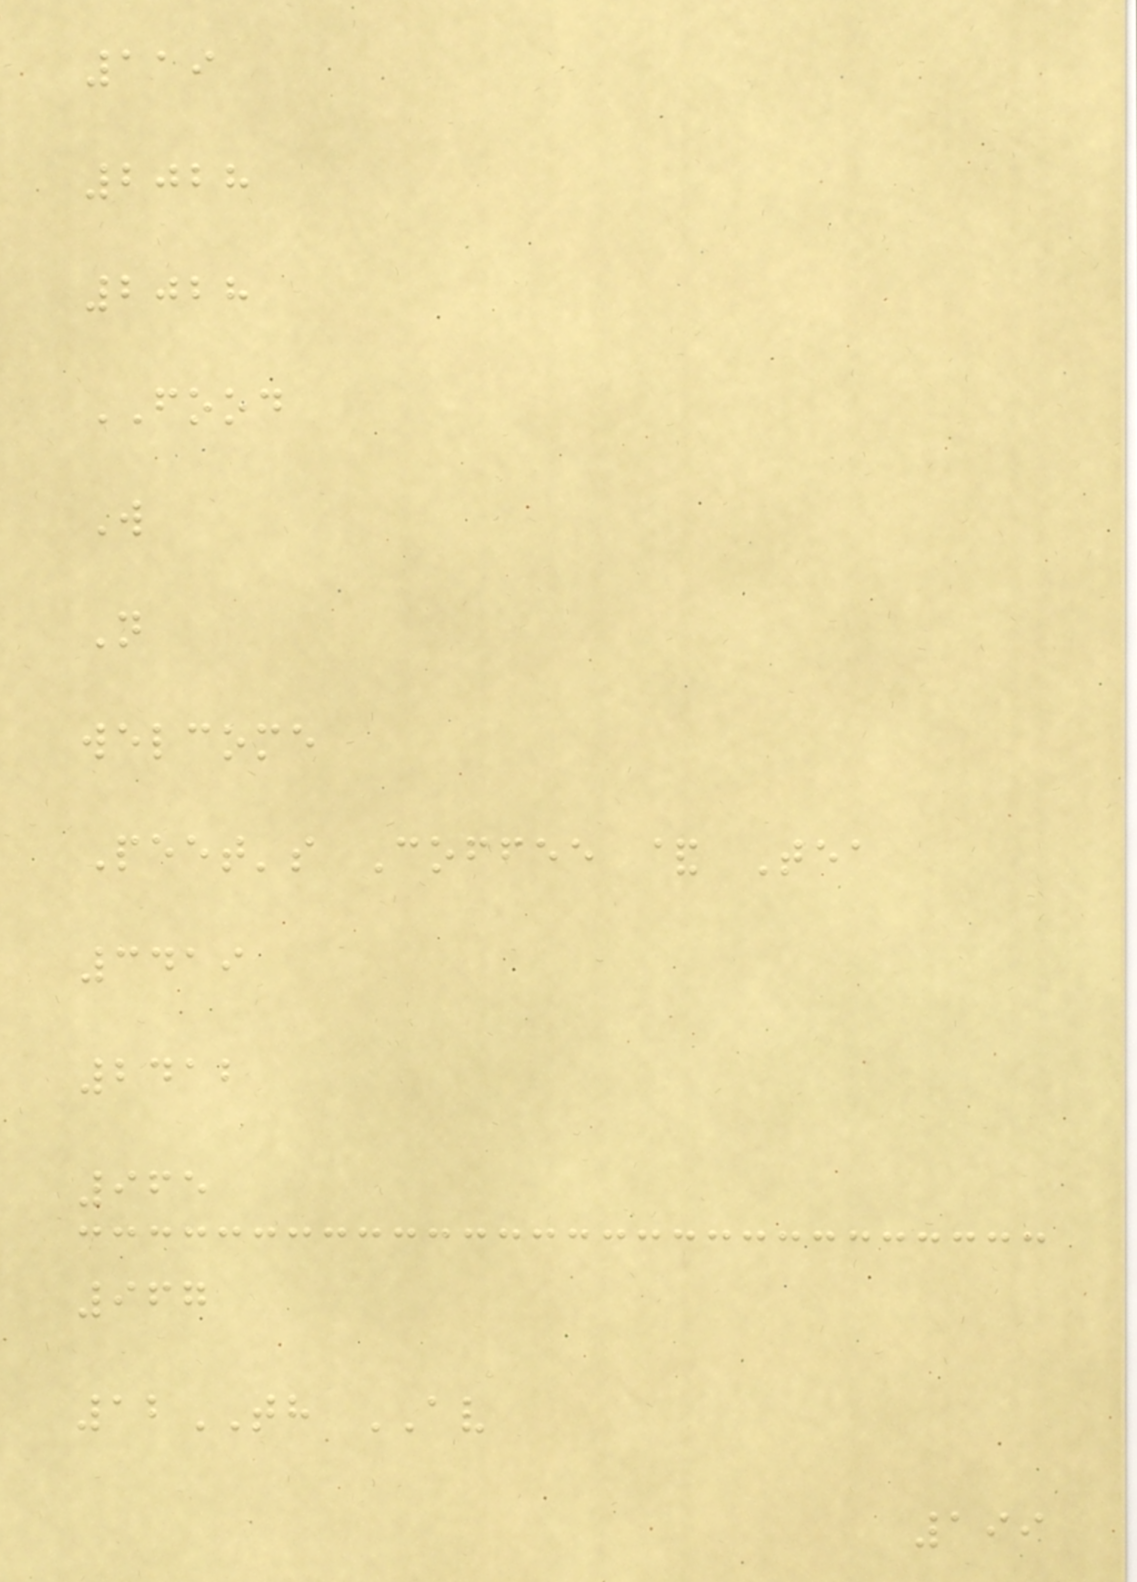119
2028
2028
FOOD
W
N
welcome
Peet's Coffee & Tea
3419
2412
965
967
12TH AV
199
